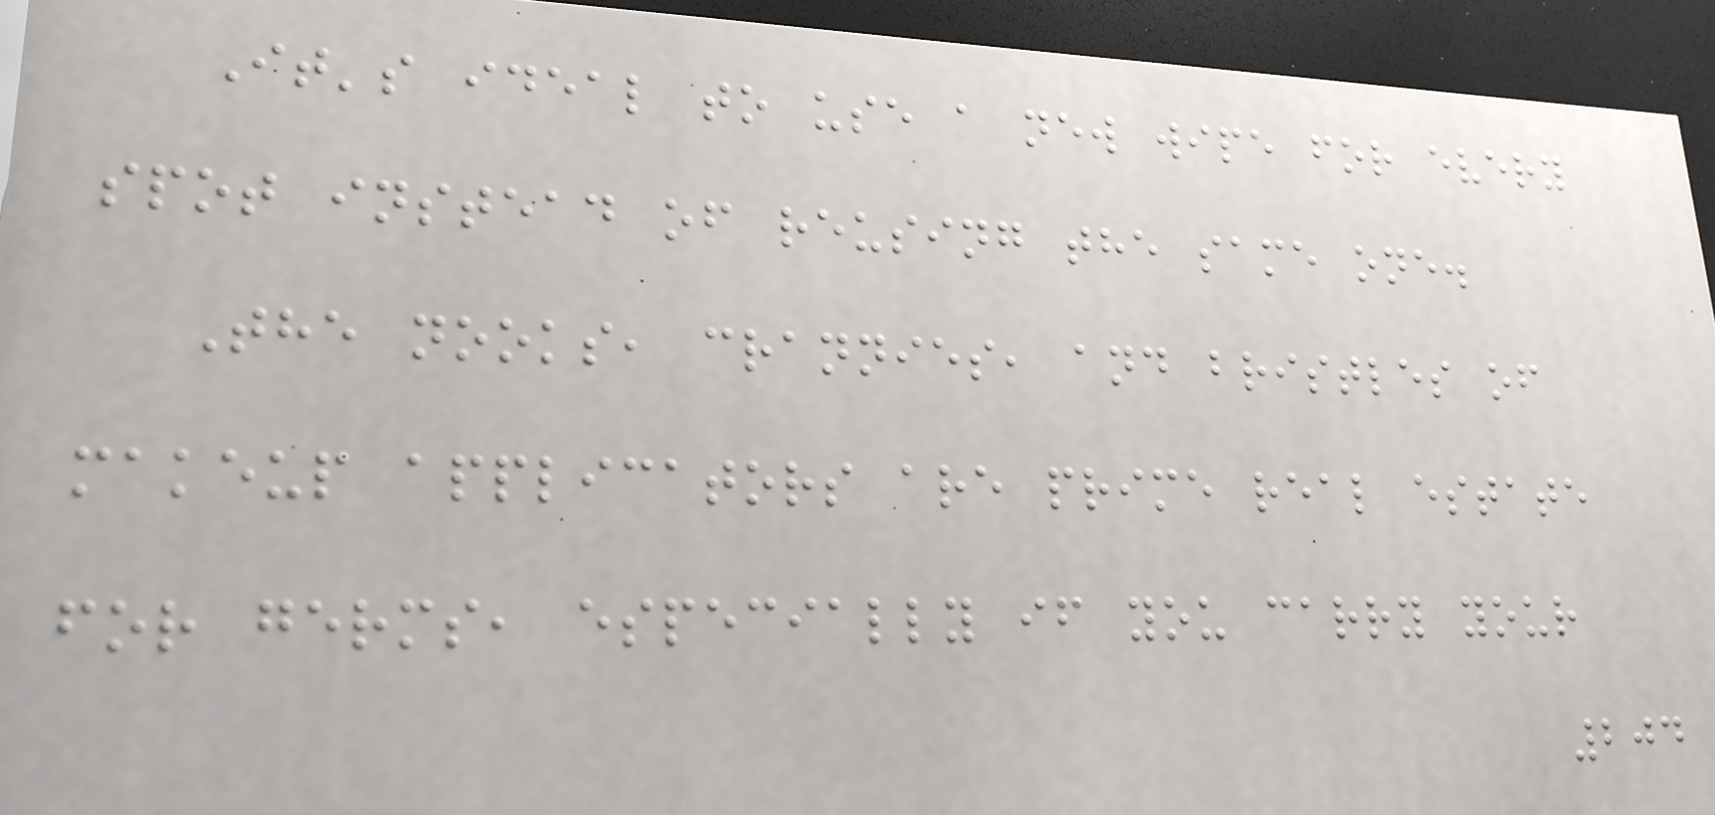It's ideal to use a new wipe for every
spot instead of reusing the same one.
The nooks, crannies, and bristles of
makeup applicators are prime real estate
for germs, especially if you carry your
204
